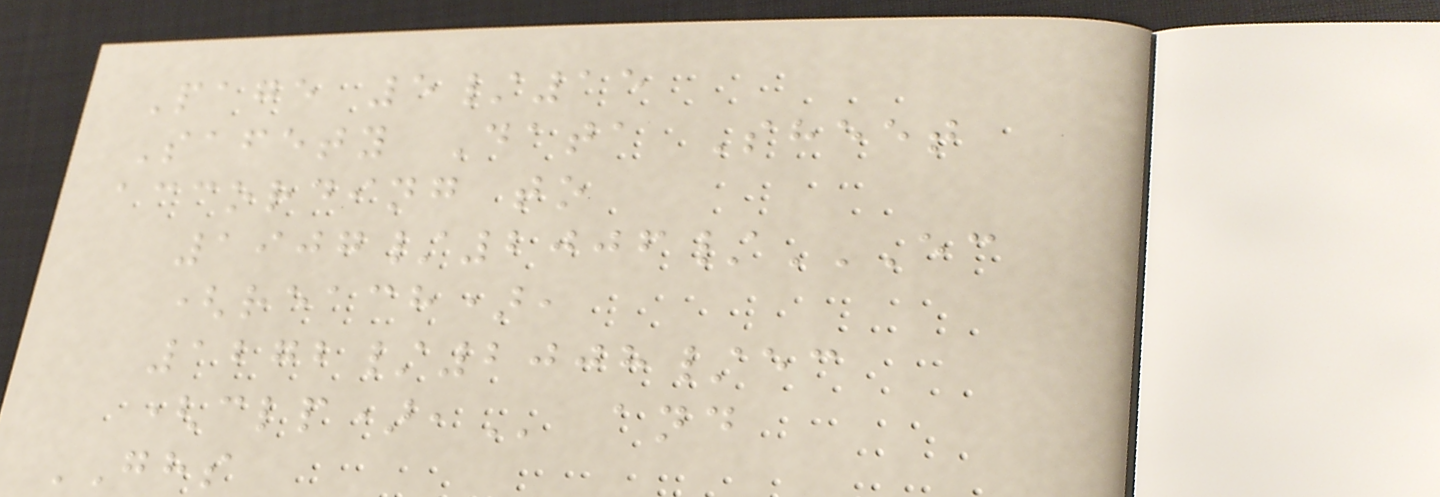Page 5/15
Safety Data Sheet
according to
1907/2006/EC
(REACH),
1272/2008/EC
(CLP), and
GHS
